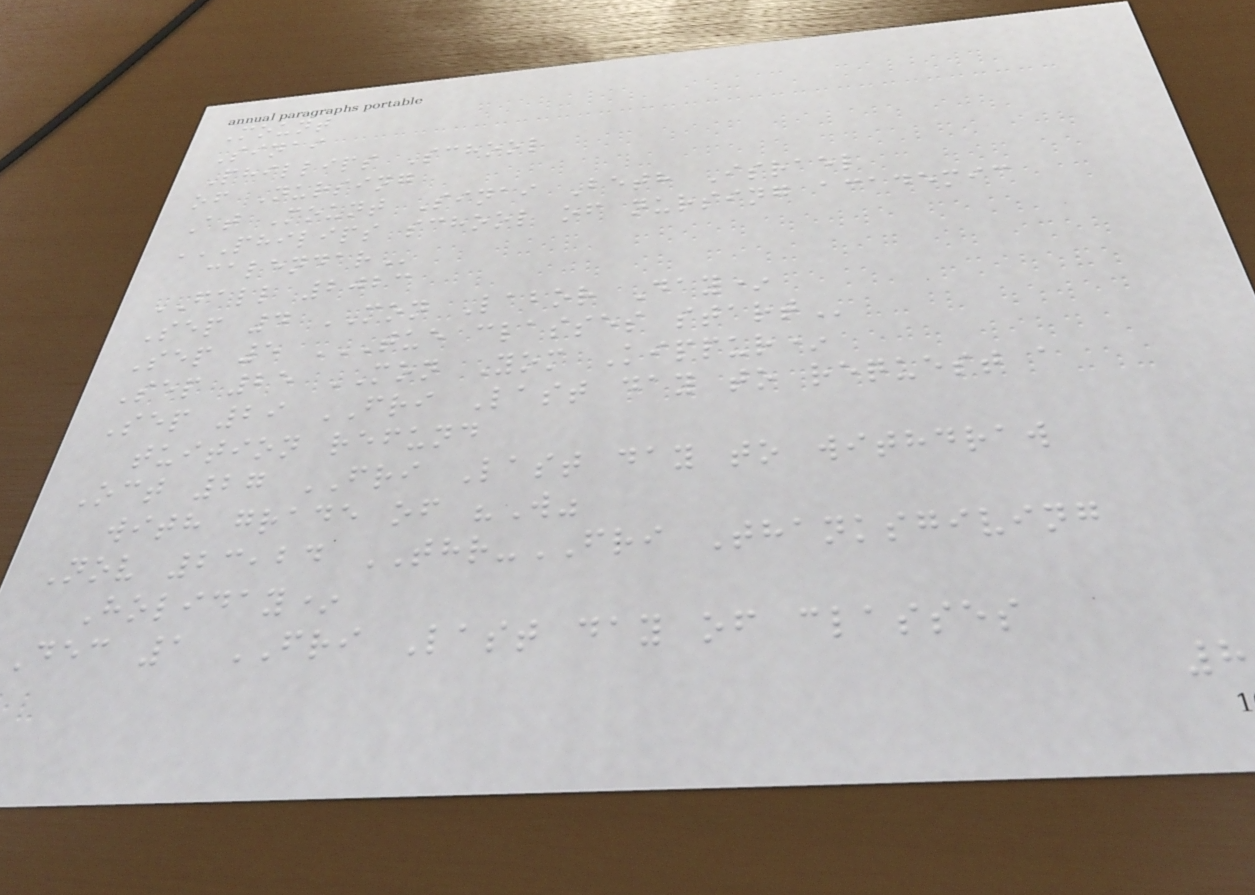Mount
Sinai
Phillips School
of Nursing
At Mount Sinai Beth Israel
PHILIPS SCHOOL OF NURSING ACADEMIC
CALENDAR
FALL 2023
Sep 4 MON Labor Day*
Sep 5 TUE CLASSES START
Sep 25 MON Yom Kippur*
Sep 29 FRI Last day to request a
tuition refund
Oct 27 FRI Last day to withdraw
with grade of "W"
Nov 23,24 THR-FRI Thanksgiving
Holiday*
Dec 1 FRI Last day of classes
8
